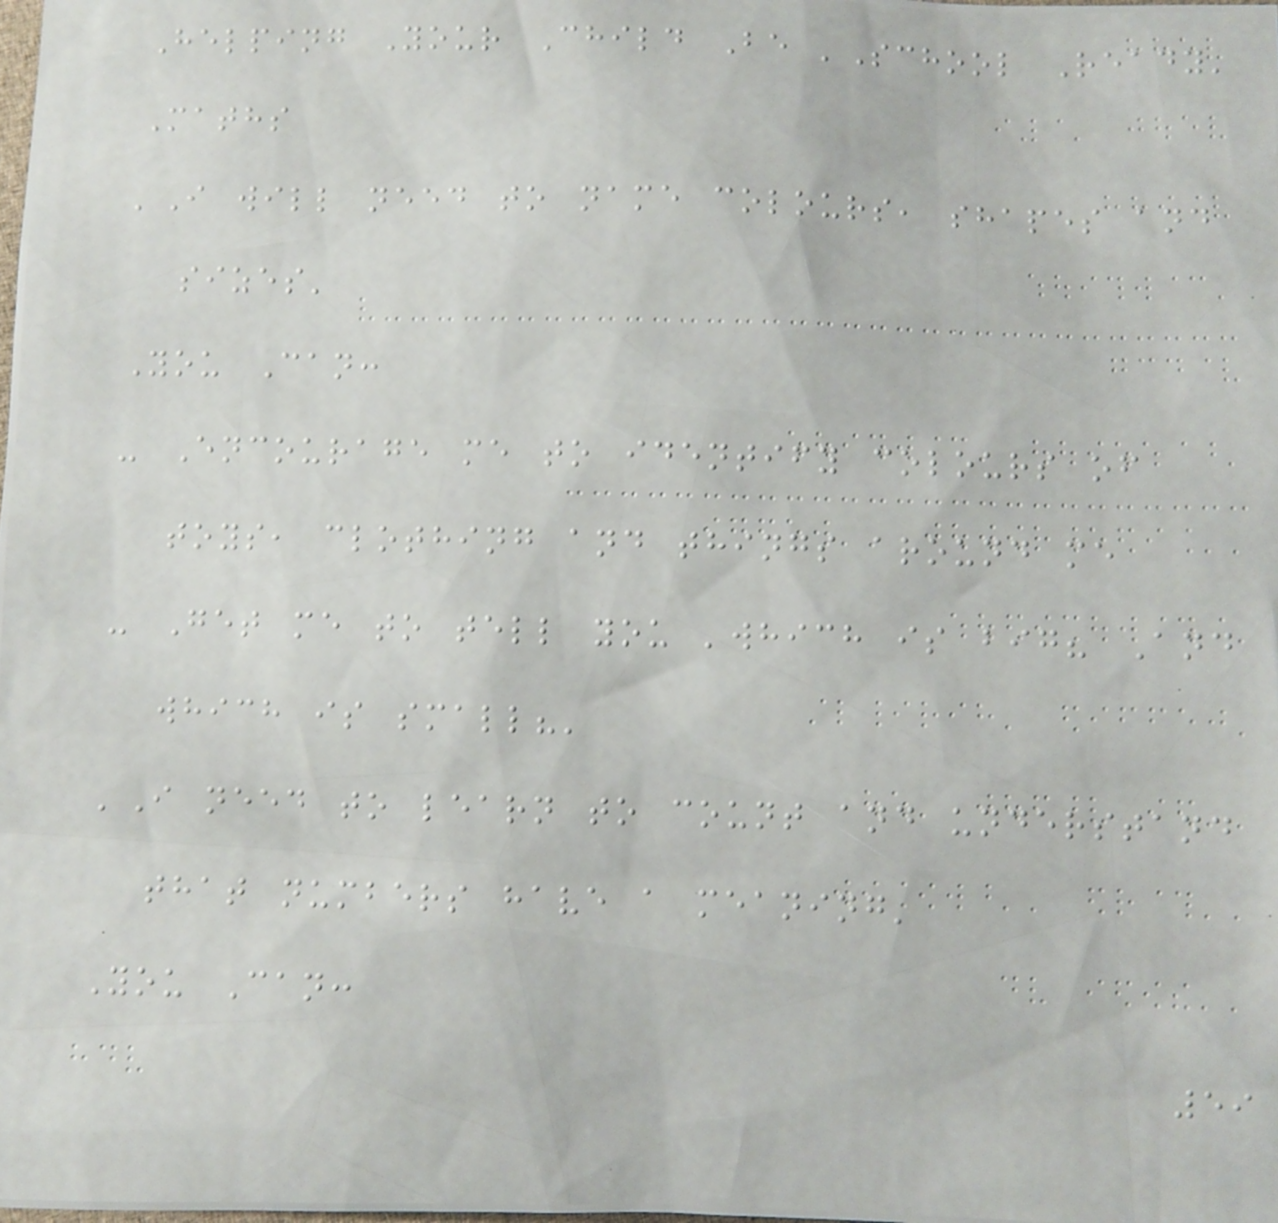Helping Your Child Be 'School Ready'
Maths
'I will need to name colours, shapes and
sizes'
You Can:
- Encourage me to identify colours of
toys, clothing and things around me
- Get me to tell you 'which is big? And
which is small?'
'I need to learn to count and understand
that numbers have a meaning'
You Can:
59
